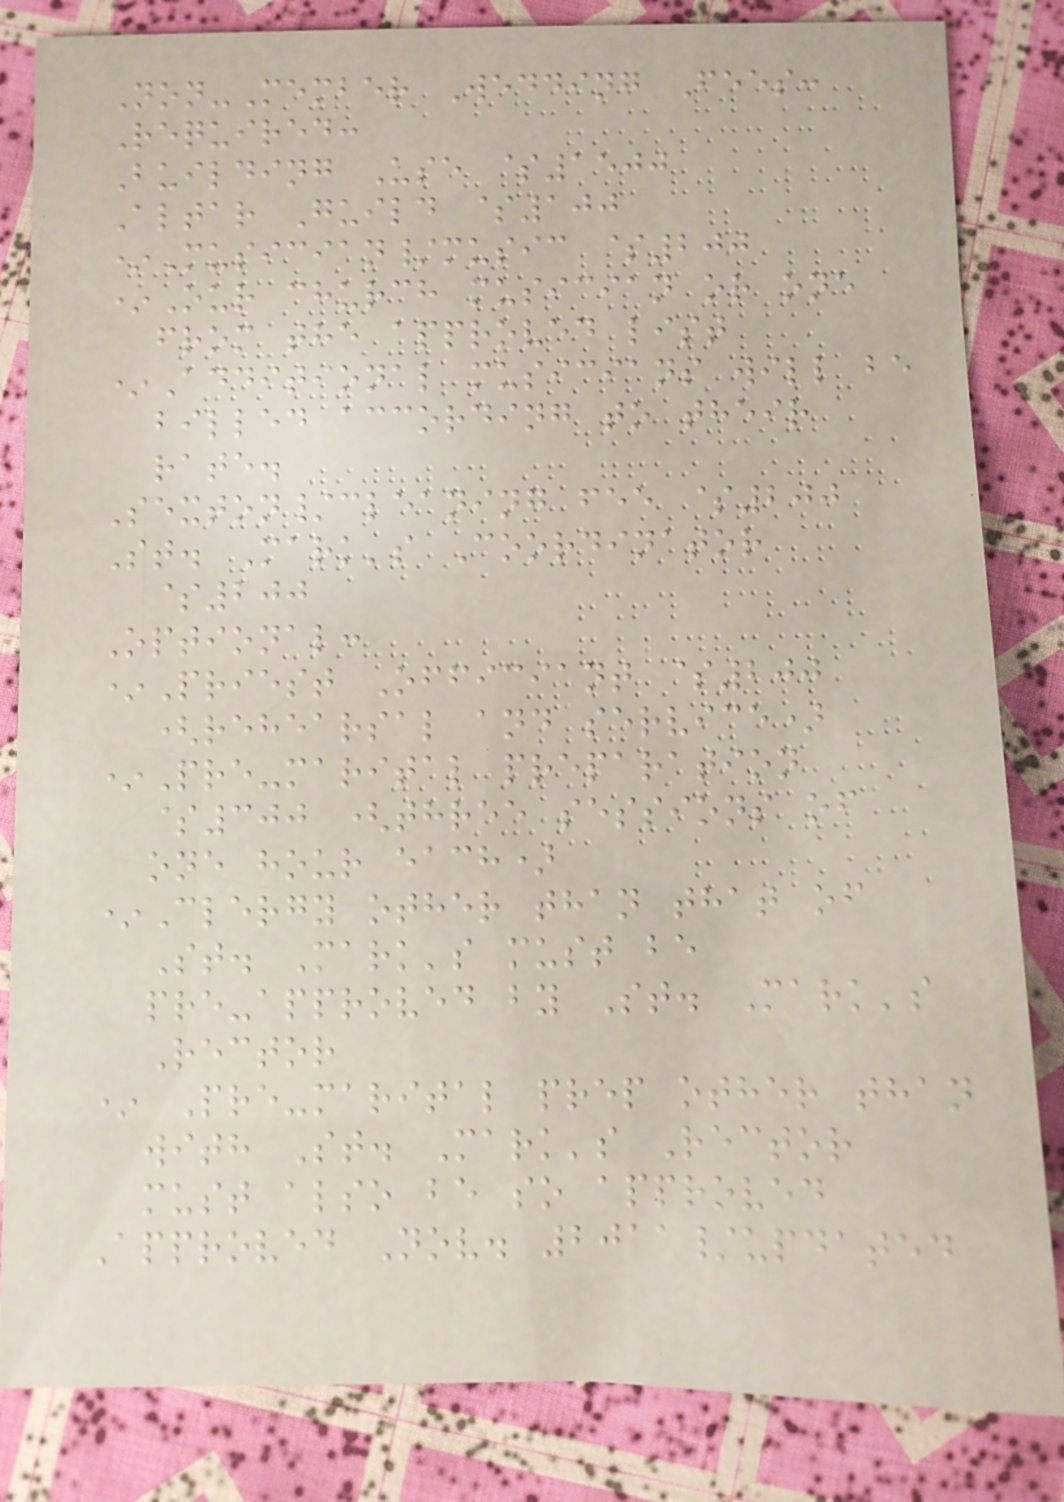Non-Member Wedding Fees:
Required:
Building Use $1500
Altar Guild $100
*Musician/music $200
*Our church musician or one
from the approved list
*Additional musicians will be
billed according to their
rate.
Sexton/cleaning fee $200
St. Mark's Coordinator
$200
Optional:
*Priest Officiant $200
(rehearsal and service)
*Pre-marital preparation
$300 (three sessions of
one hour each)
*Clergy other than that of
St. Mark's must be
pre-approved by St. Mark's
Rector
* Pre-marital prep other than
with St. Mark's Rector
must also be so approved
Approved Nov. 2011/updated
